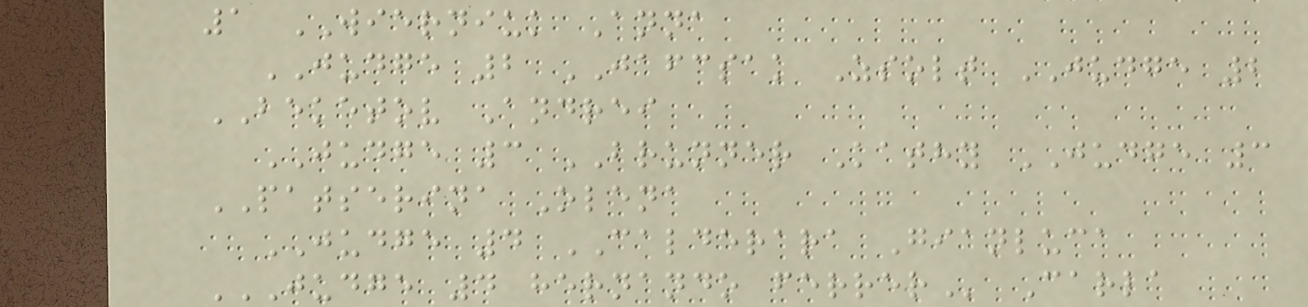1 WIERNIUK Anna
JUDGE 2 JAFCSAK Zsolt JUDGE 2
BEKETOV Andrei
JUDGE 3 BRUNNER Kathy JUDGE 3
PATSERINA Olena
JUDGE 4 CALDERARA Gianluca
JUDGE 4 HERNANDO FERRER Carla
